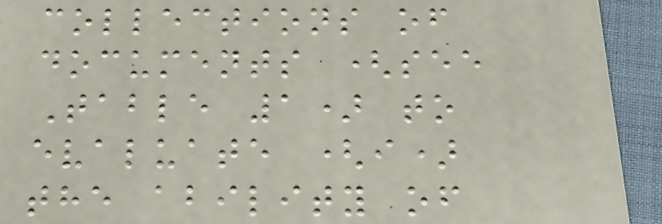collections of
documents (see
Table 1) to
evaluate (i)
the ability of
